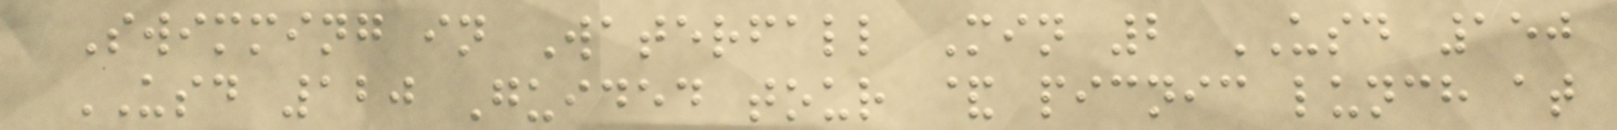Swimming in Waterfall Min 2 USD 150
USD 120 Guided tour & picnic lunch at
